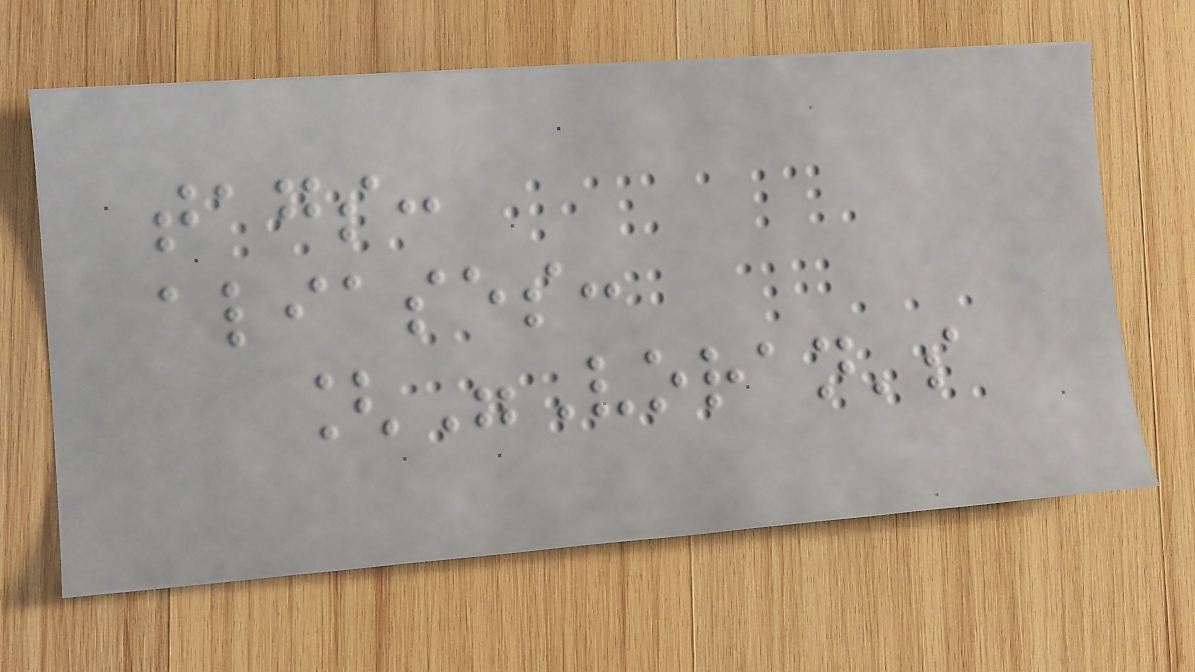tags:
aliases:
["Voran's
